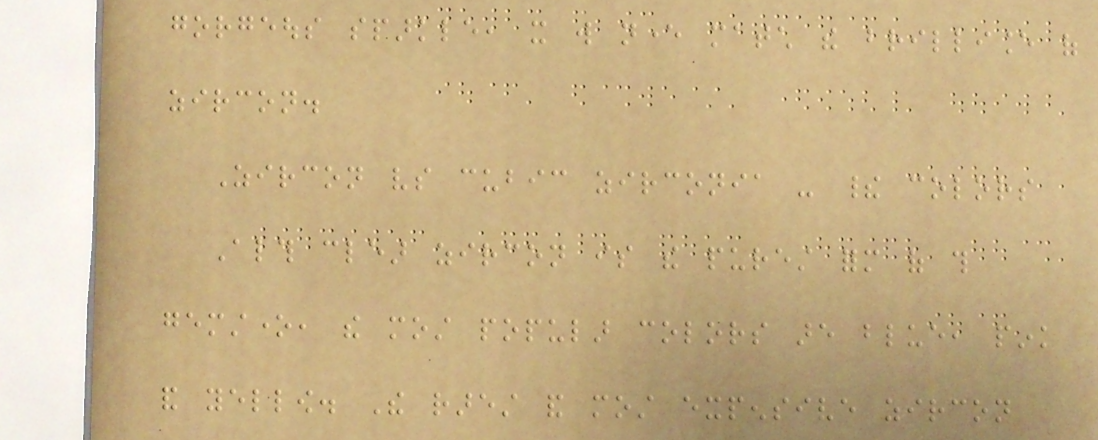gorgeous sparkle, it will never match the brilliance of
zircon.
Zircon vs cubic zirconia - their colors
Although clear zircon is the purest form of this
gemstone, the most popular colors are blue, pink
and yellow. The rarest and most expensive zircon
